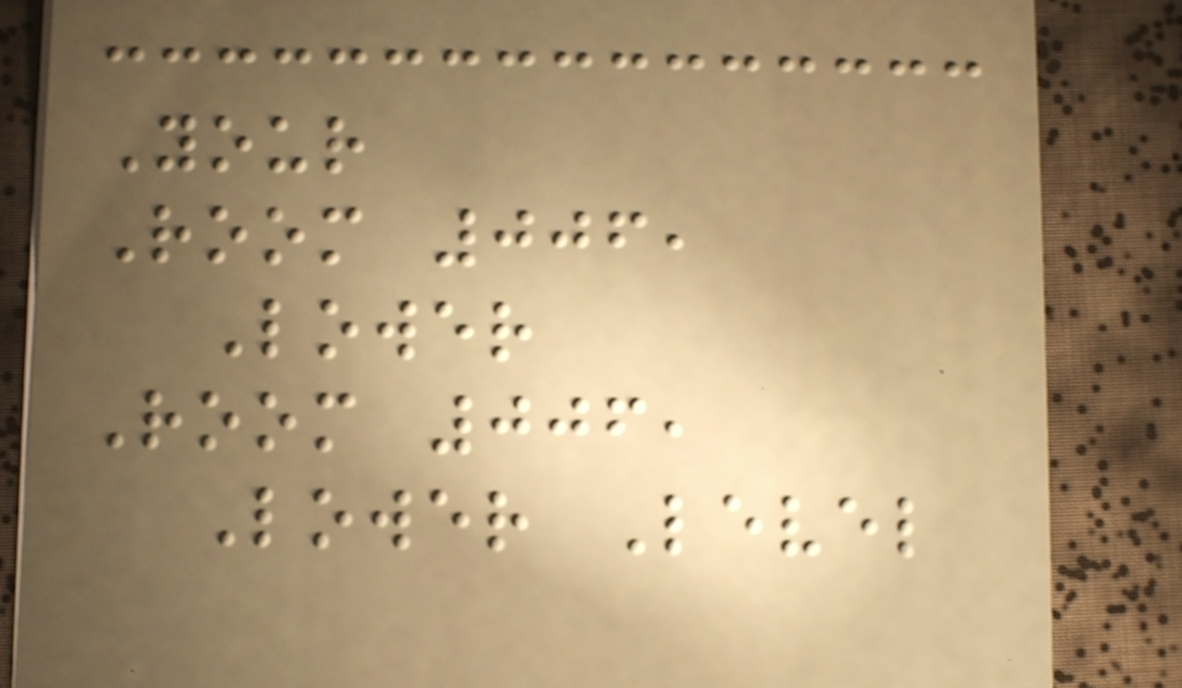Your
Room 006,
Lower
Room 006,
Lower Level
